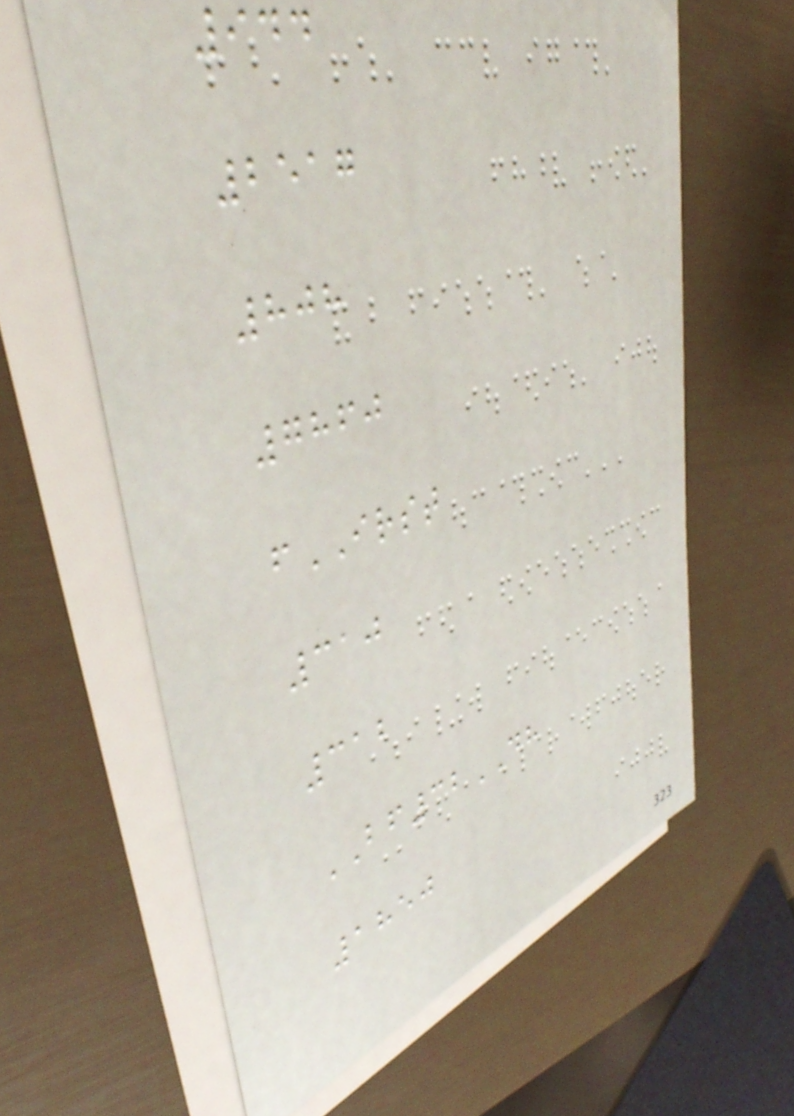944
2517
808
7860
fIRST
310
312
BF32DH
1850
